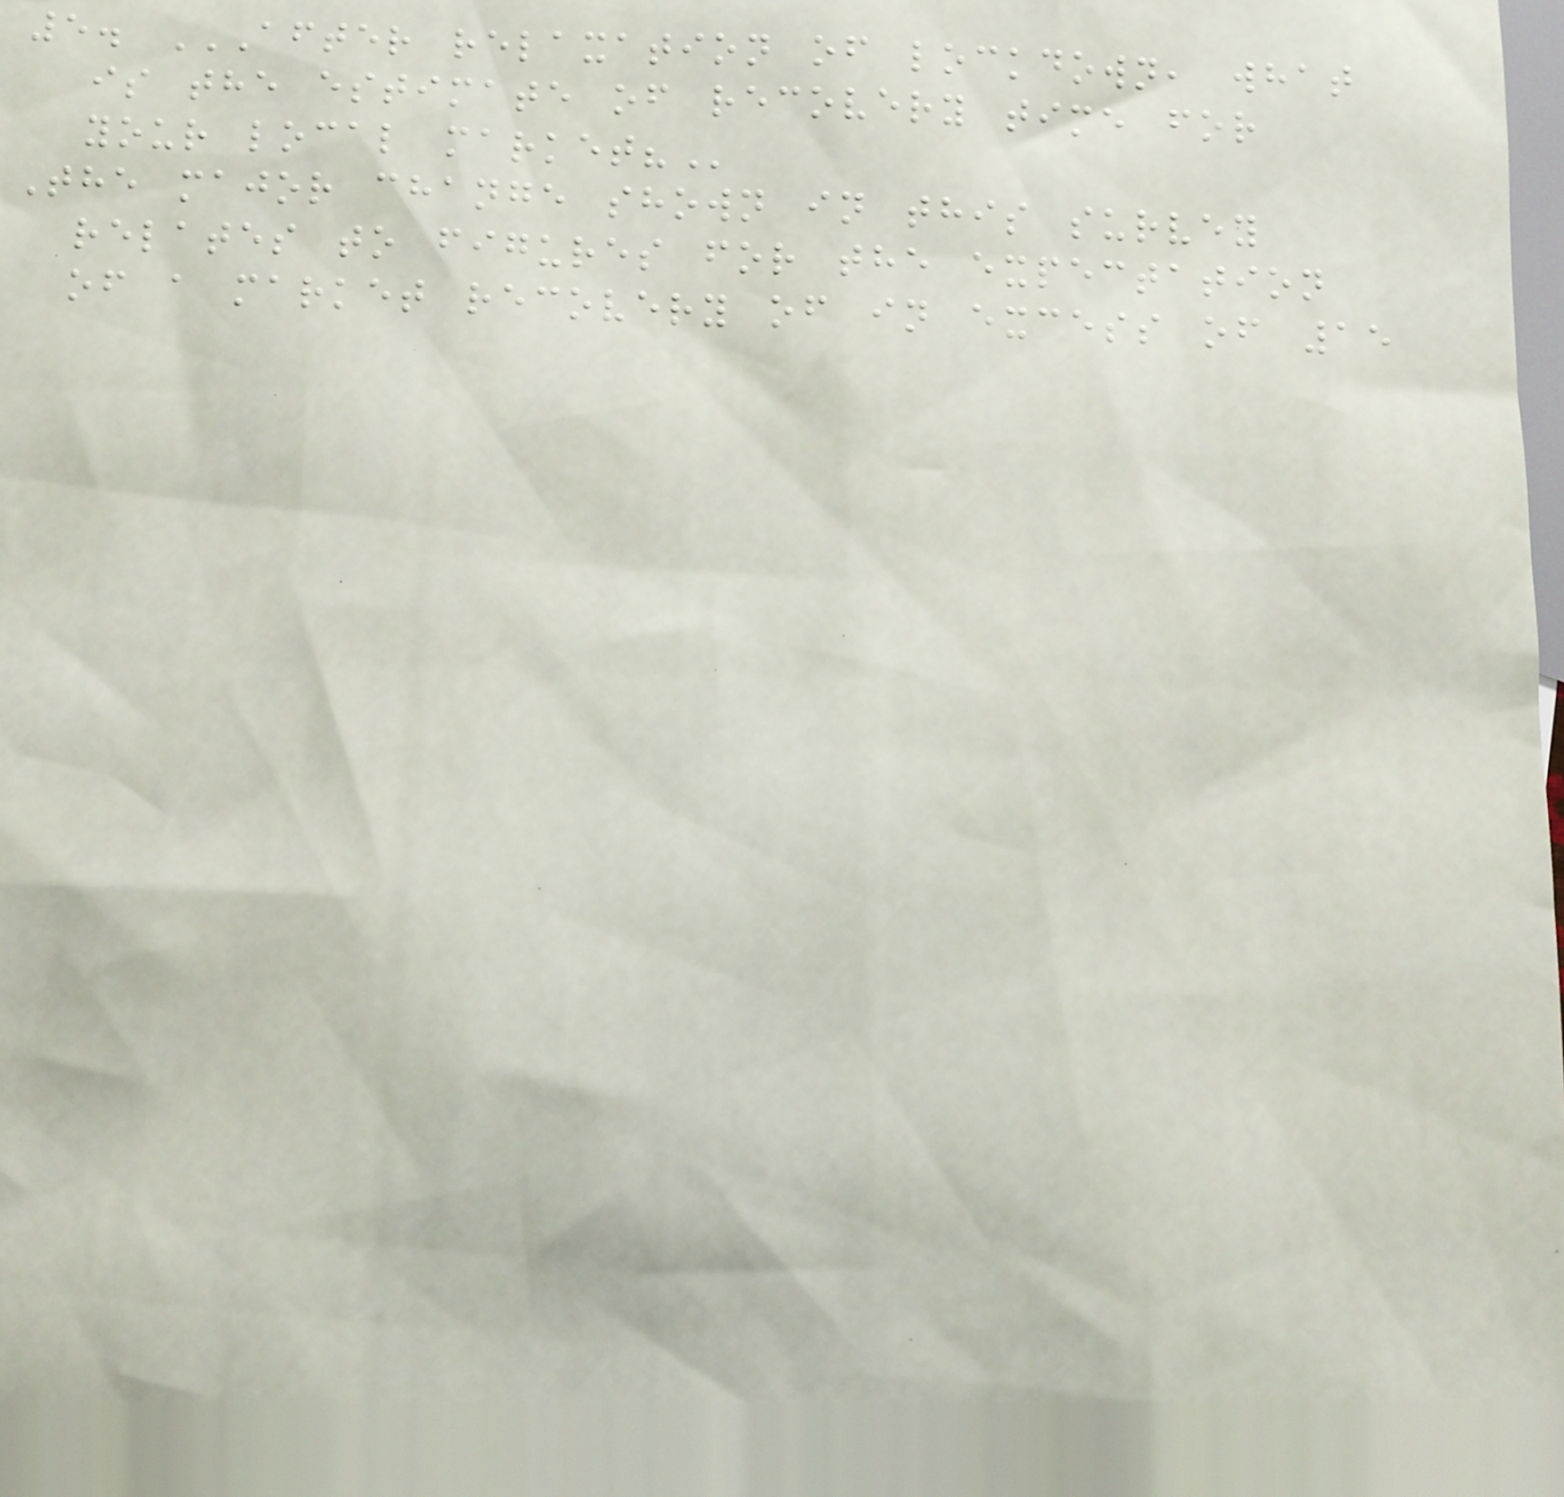5. AFTER RELAXATION OF LOCKDOWN, WHAT
IS THE ESTIMATE OF RECOVERY TIME FOR
YOUR LOCAL MARKET?
The major change shown in this survey
relates to figures for the expectation
of a market recovery of in excess of 15
